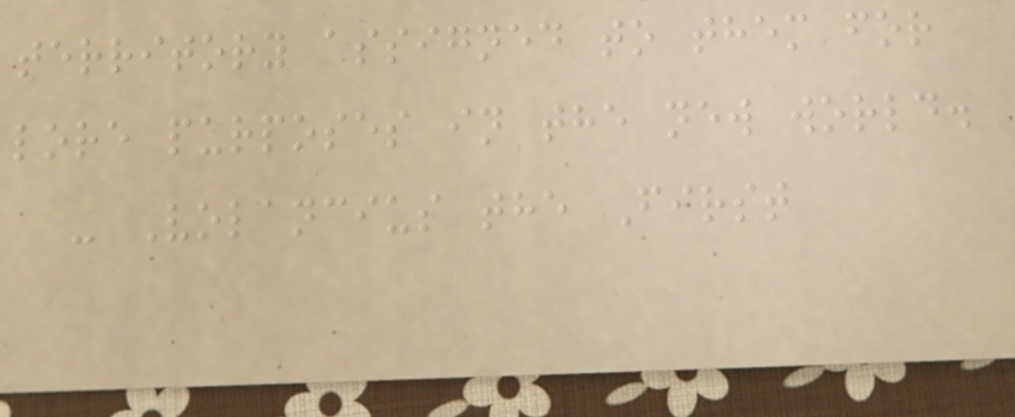territory assigned to them for
lore purposes in the new world.
- Volancius the First
